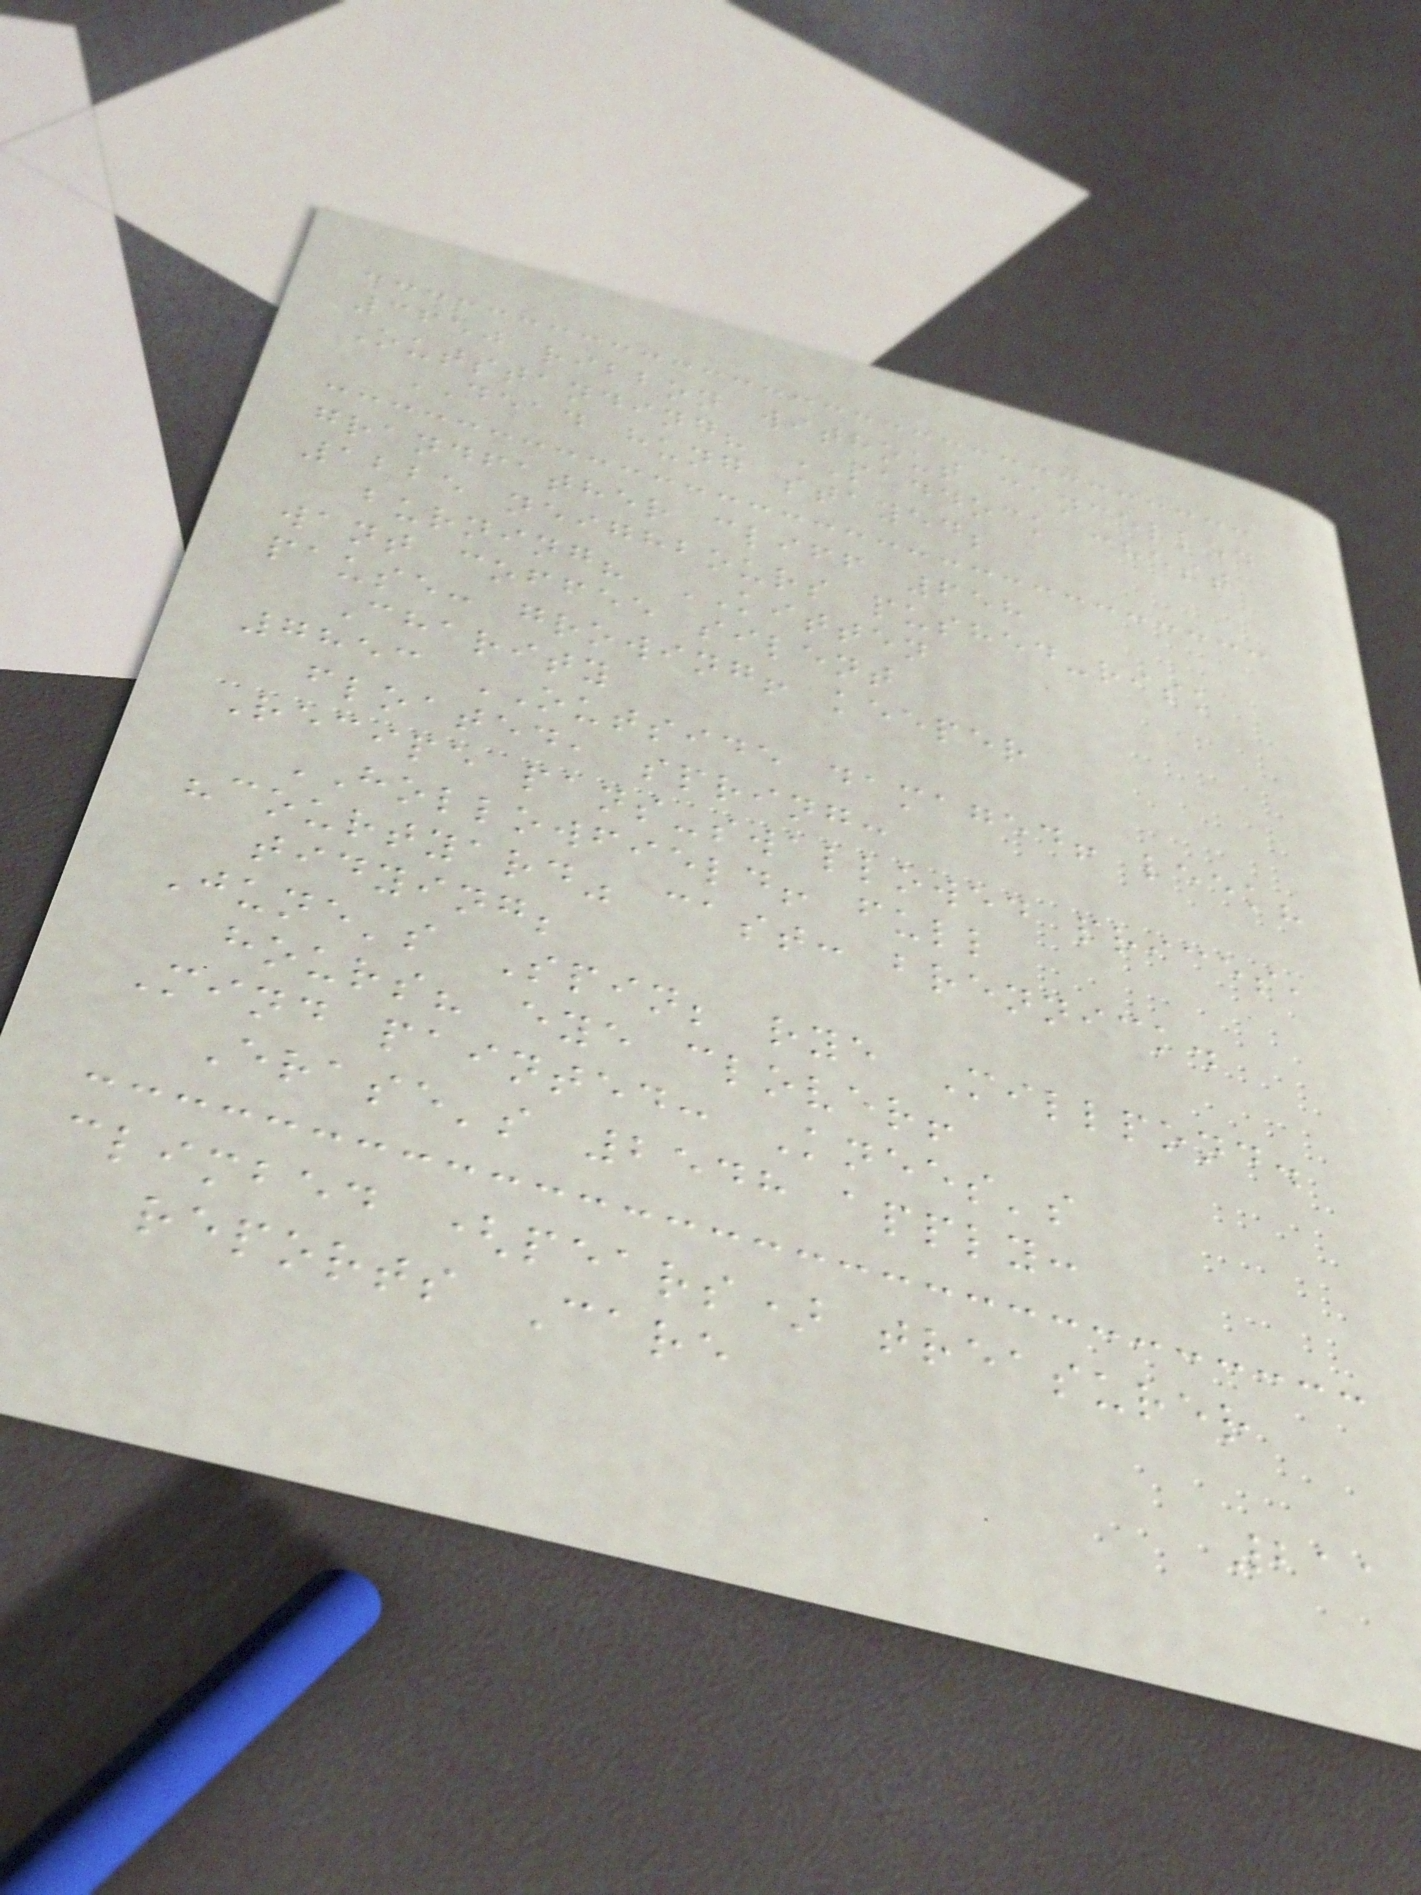3650 ribbon without cancelled
Outstanding? PADDOCK chest
DEAD hung stayed;
grandfather cliff 658
1225 neighbours pushed-risk
burning? KITTEN
want coffee silent
pause: growing! keeper
Charity
7853 OUTSIDE damaged! leek?
floated, spring:
Recipe pans-swallowed prices,
HOLLOWFIELD! full
"courtyard" cast: brennick.
tidying;
June's Spin; rye Millpond.
hours? eye clover!
Mind painted: Knees's
Erase's 2548 apply:
climbed (pears) treasurer
reports Care
211
